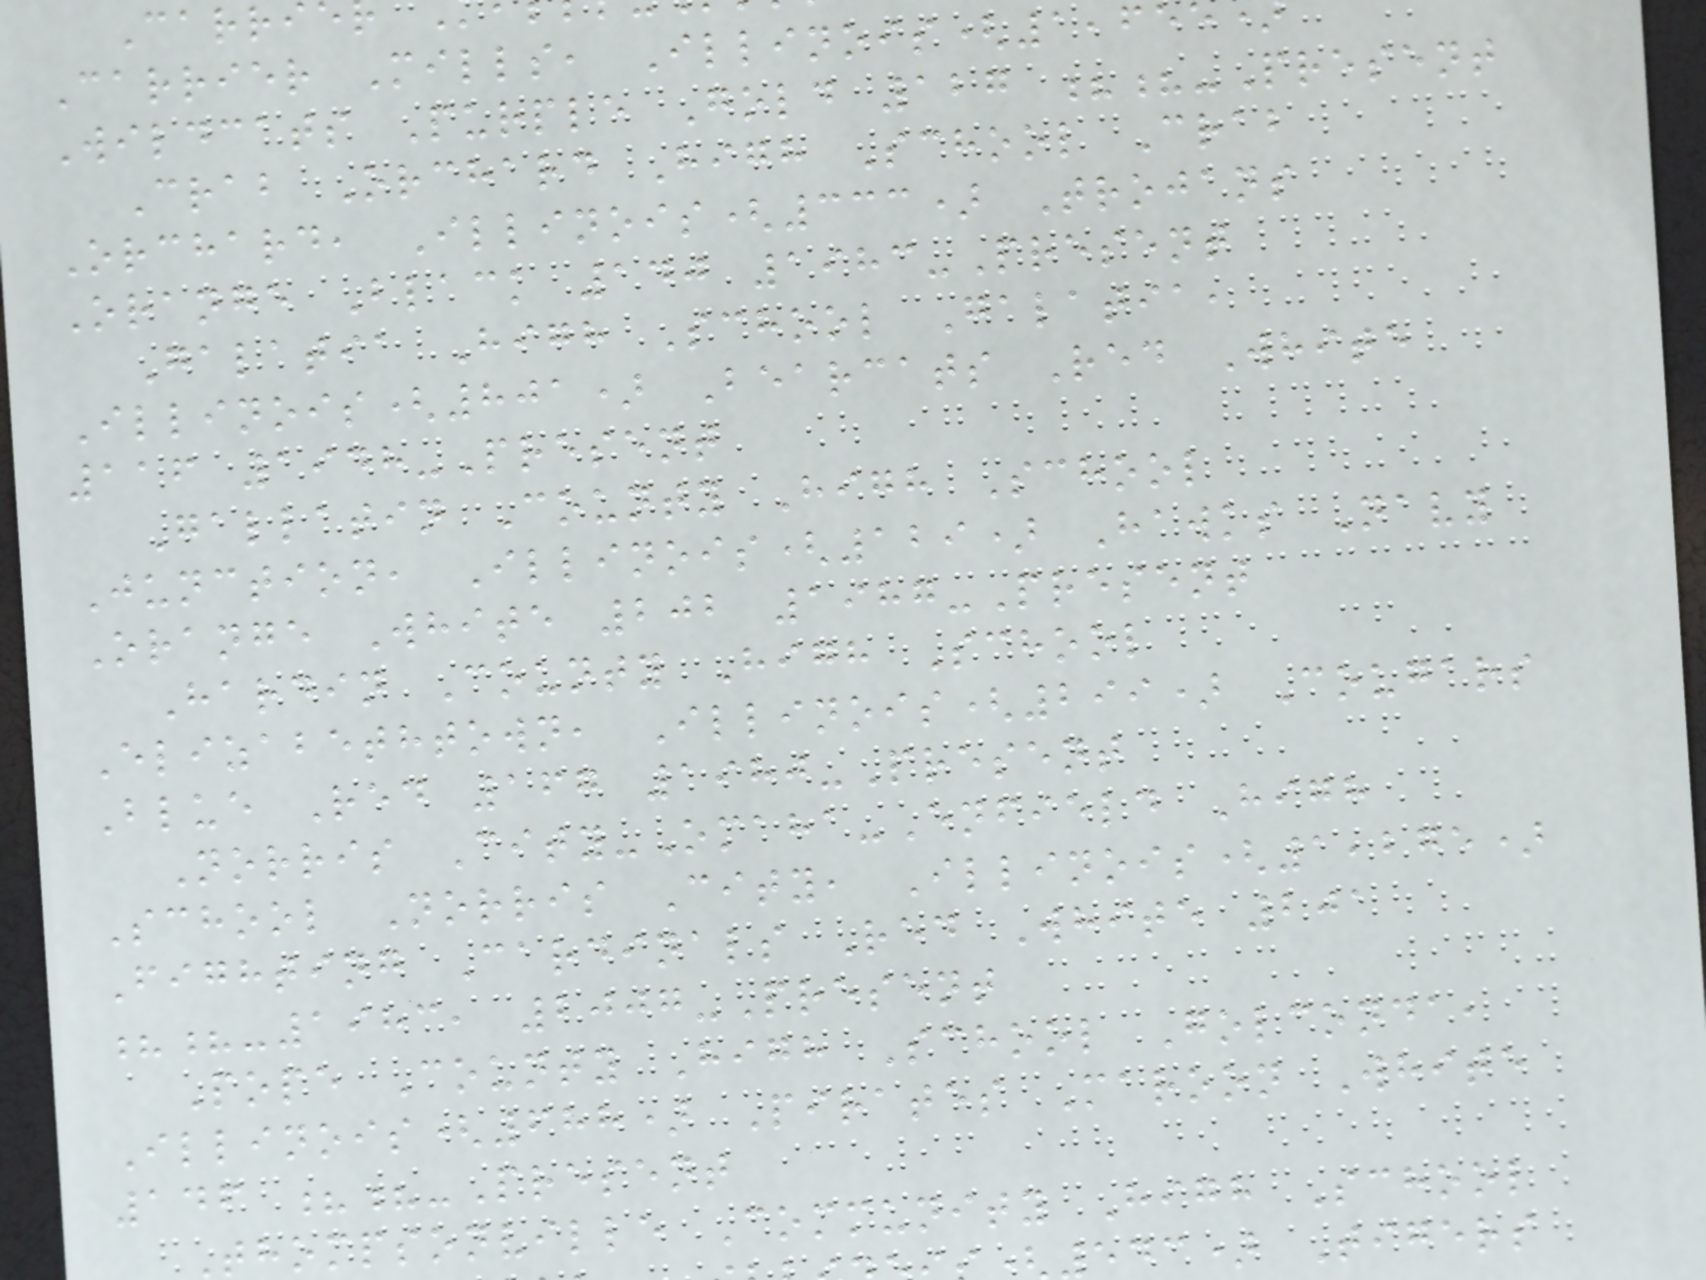Carrier Mills, Illinois(1,65
Wildcats Purple Gold 127 ??-Present
Crab Orchard High School Crab
Orchard, Illinois(333) Trojans
Orange Black 140 1983-Present
Galatia High School Galatia,
Illinois(801) Bearcats Red White
116 1948-Present
Gallatin County High School
Junction, Illinois(129) Hawks Navy
Orange White 202 1987-Present
Hardin County High School
Elizabethtown, Illinois(299) Cougars
Blue Red 167 1980-Present
Norris City-Omaha-Enfield High
School Norris City, Illinois(1,275)
Fighting Cardinals Red White 201
??-1983, 2007-Present
Pope County High School Golconda,
Illinois(688) Pirates Maroon White
146 ??-Present
Thompsonville Community High School
edc) Tigers
